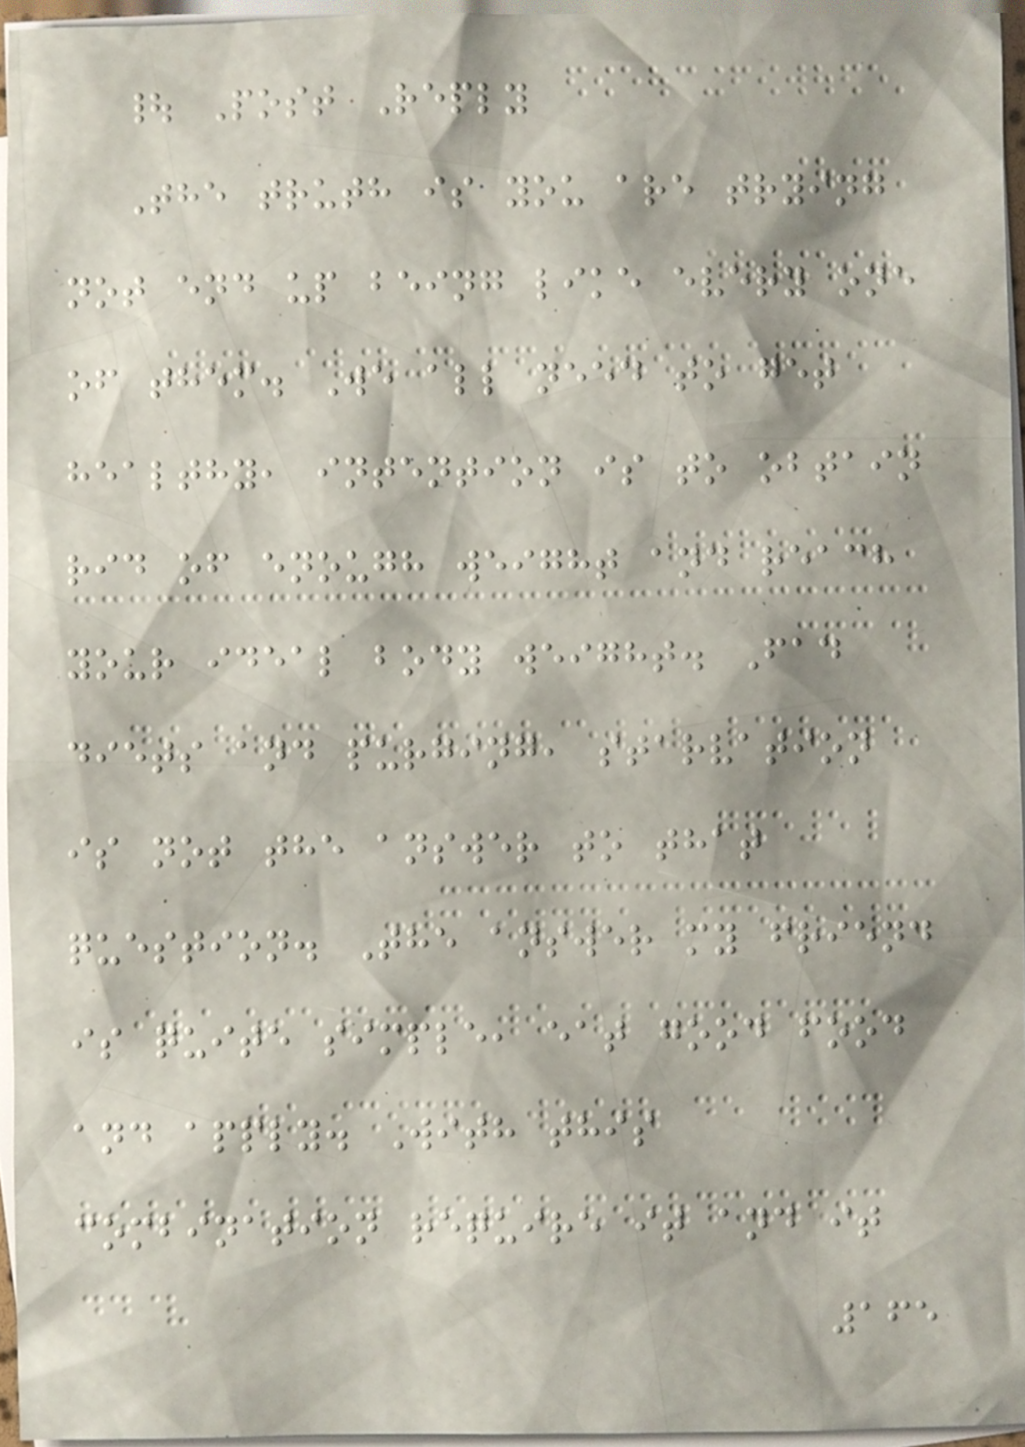| Post Reply
The truth is you are trying
not end up being like every one
of them. We all need to get
healthy, intention is to obtain
rid of enough weight and reach
your ideal body weight. Fad
diets and purging, starvation
is not the answer to that
question. The answer my friend
is quite simple, eat good food
and apply. With this
combination require it and it
165
